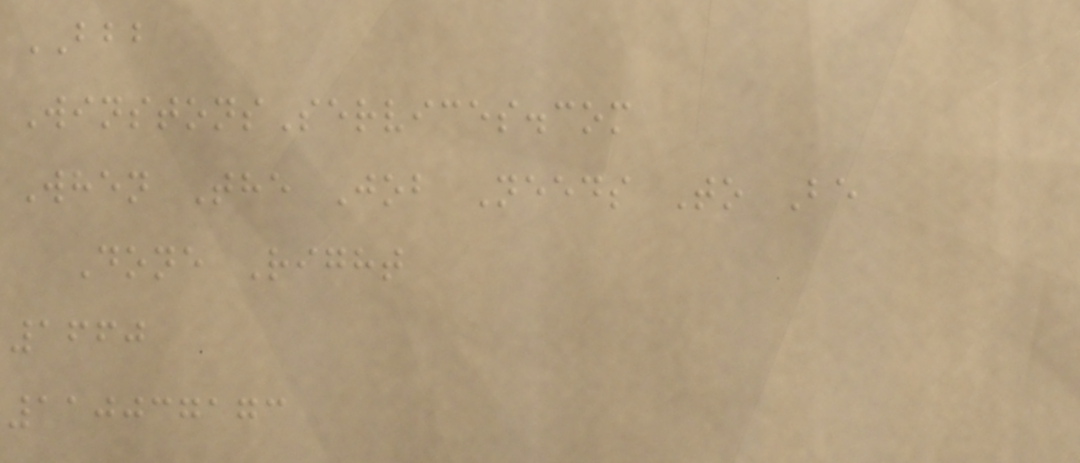BBB
WinstonsServices.com
When The Job Needs To Be
Done Right
1660
110037173
